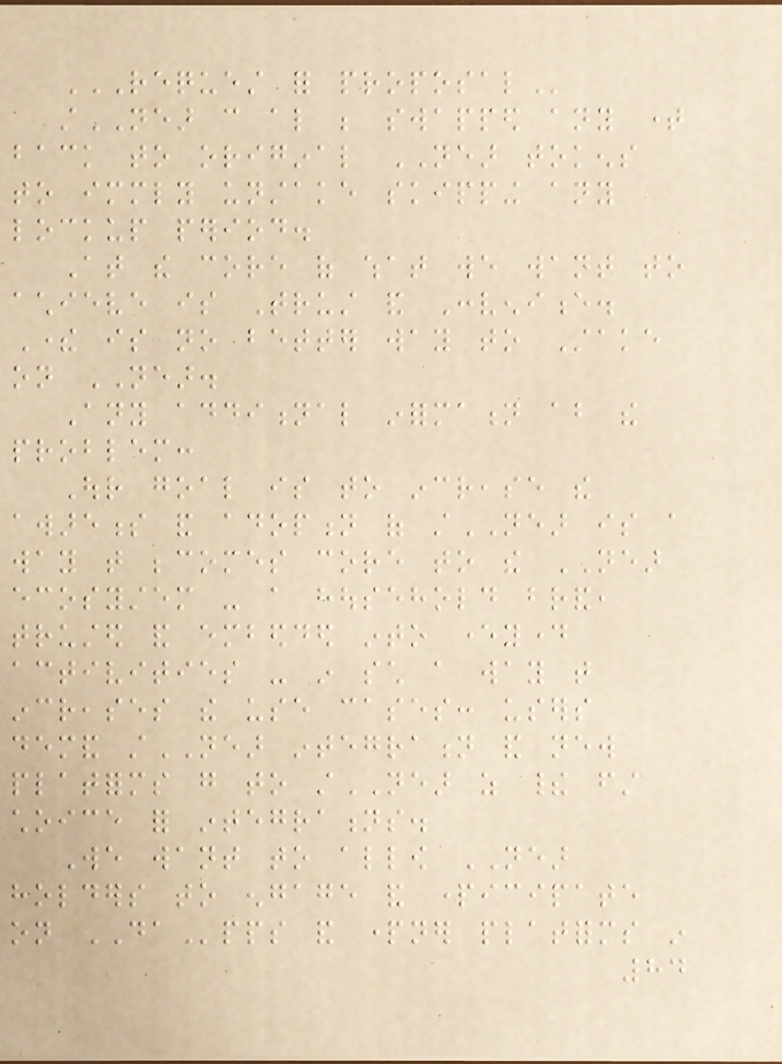REQUEST FOR PROPOSAL
stNEAR can also be swapped any time
back to original NEAR tokens
to immediately unstake skipping any
lockup period.
At the core of what we want to
achieve is Trust and Convenience.
There is no better way to Stake
on NEAR.
Any additional information about the
problem:
Our goal is to increase the
awareness and adoption of stNEAR is a
way that becomes core to the NEAR
ecosystem - a household brand,
trusted and embedded into everyday
activities - in such a way that
increases the use cases: users
demand stNEAR integration and new
platforms go to stNEAR as their first
choice for integrations.
We want to allow NEAR
holders to engage and participate
on DApps and partner platforms in
84
